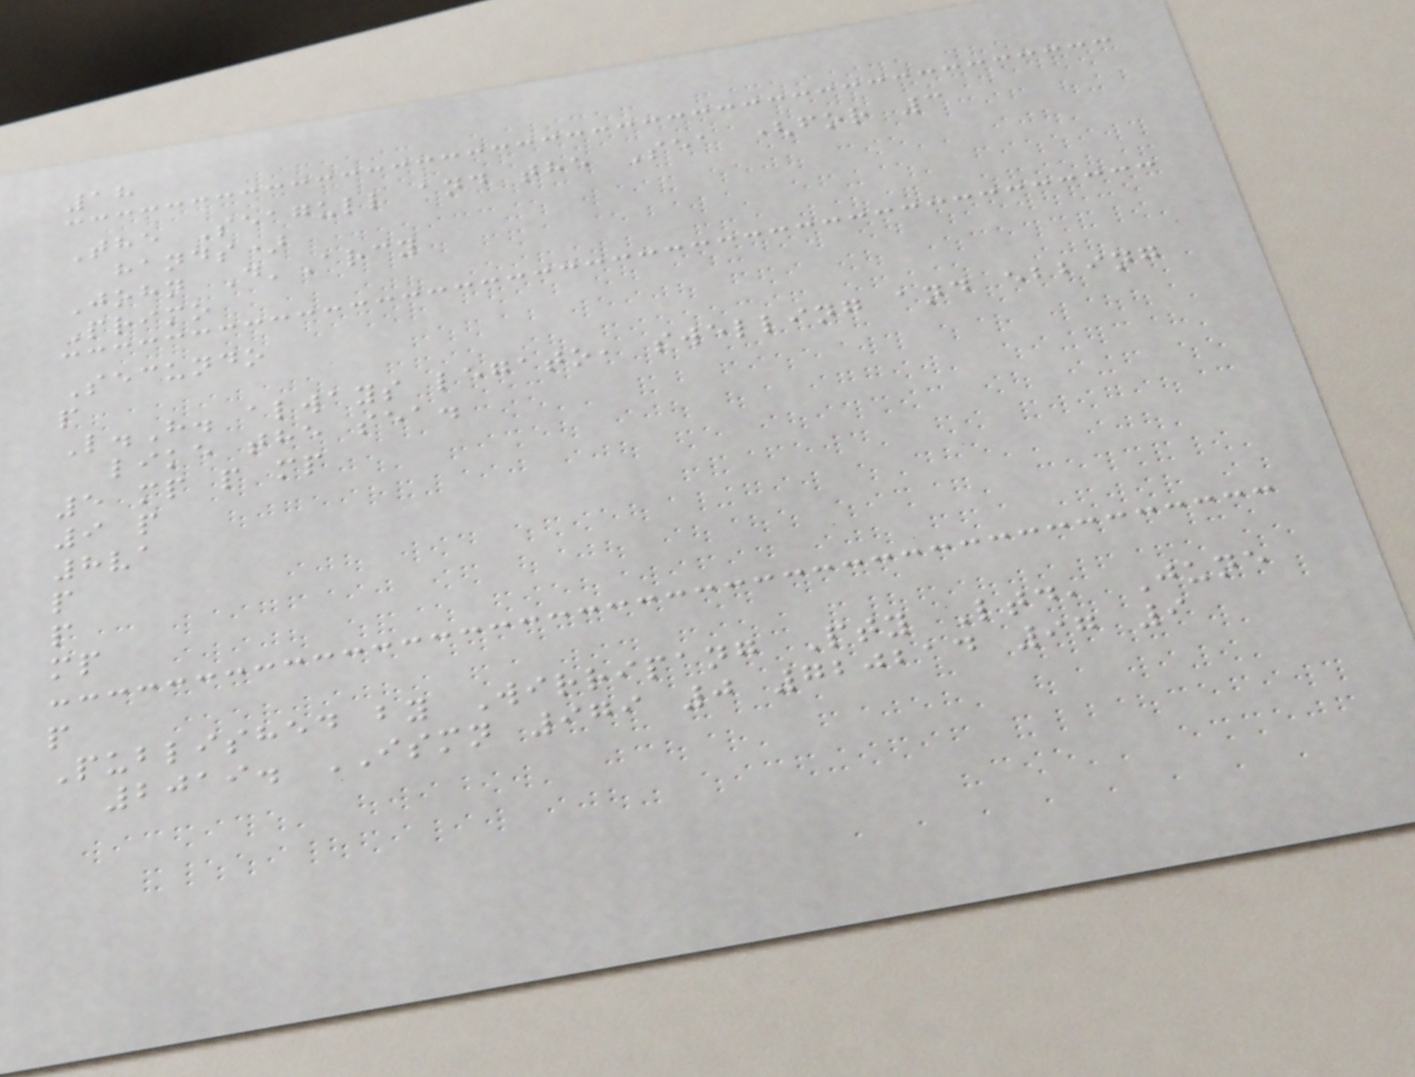18
The Seagull and the Sea (for 3
hands)
John D'Arcy
Primo
Secundo
p
L.H. always legato, swelling and ebbing
like the sea.
5 mp p mp
9 p
8va
p
p
mp
p
Published by Wirripang Pty Ltd, June
2019. ISMN 979 0 720214 97 9
